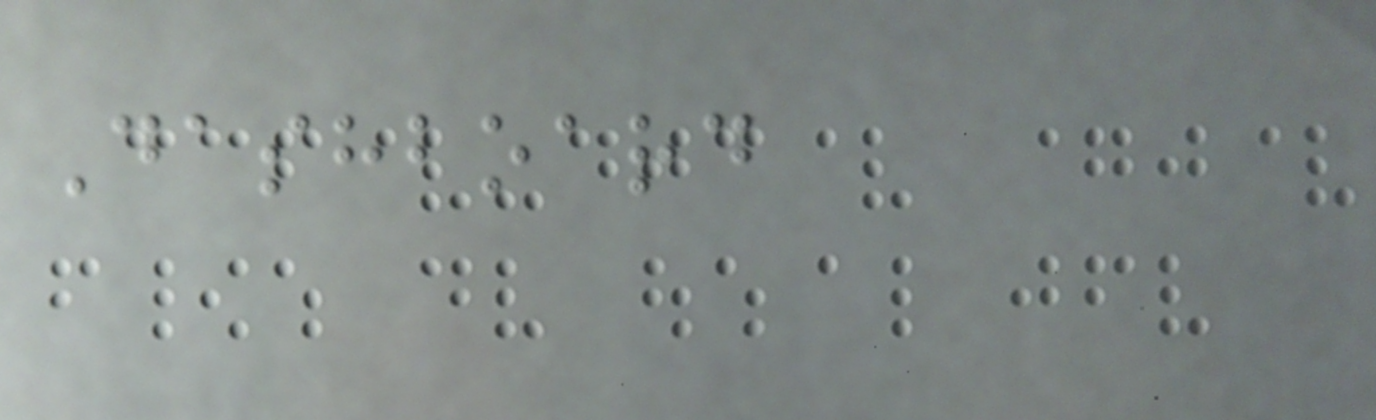Dashboard
